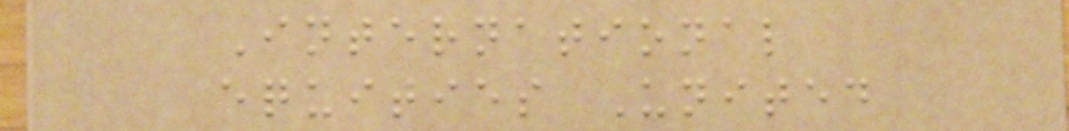International
equities United
